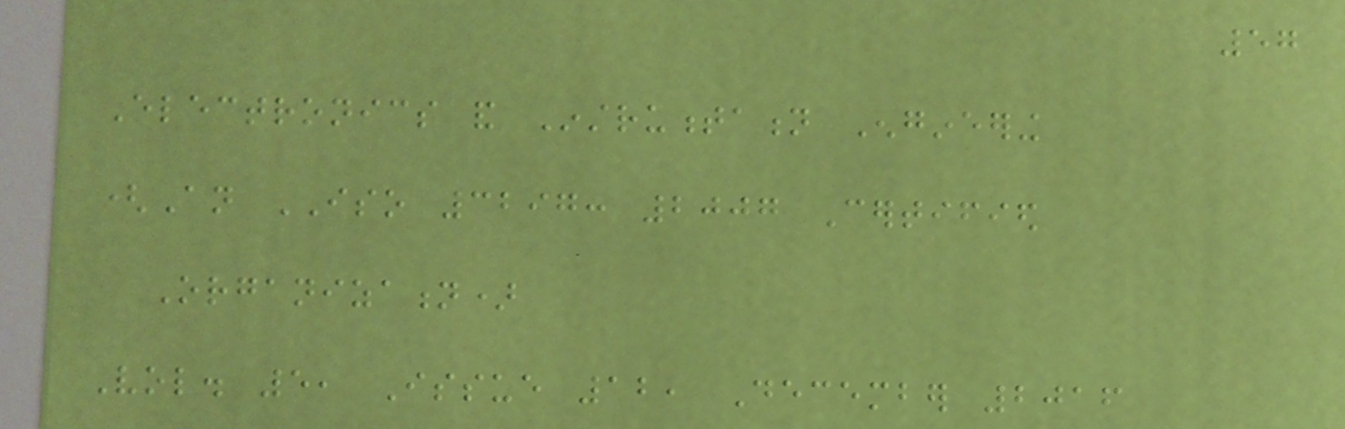57
Electronics and Instrumentation Engineering
(An ISO 3297: 2007 Certified
Organization)
Vol. 5, Issue 12, December 2016
